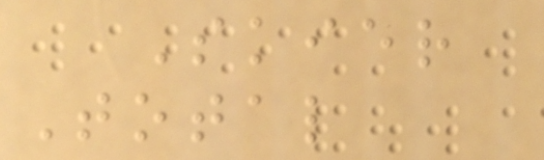Skier
Total
